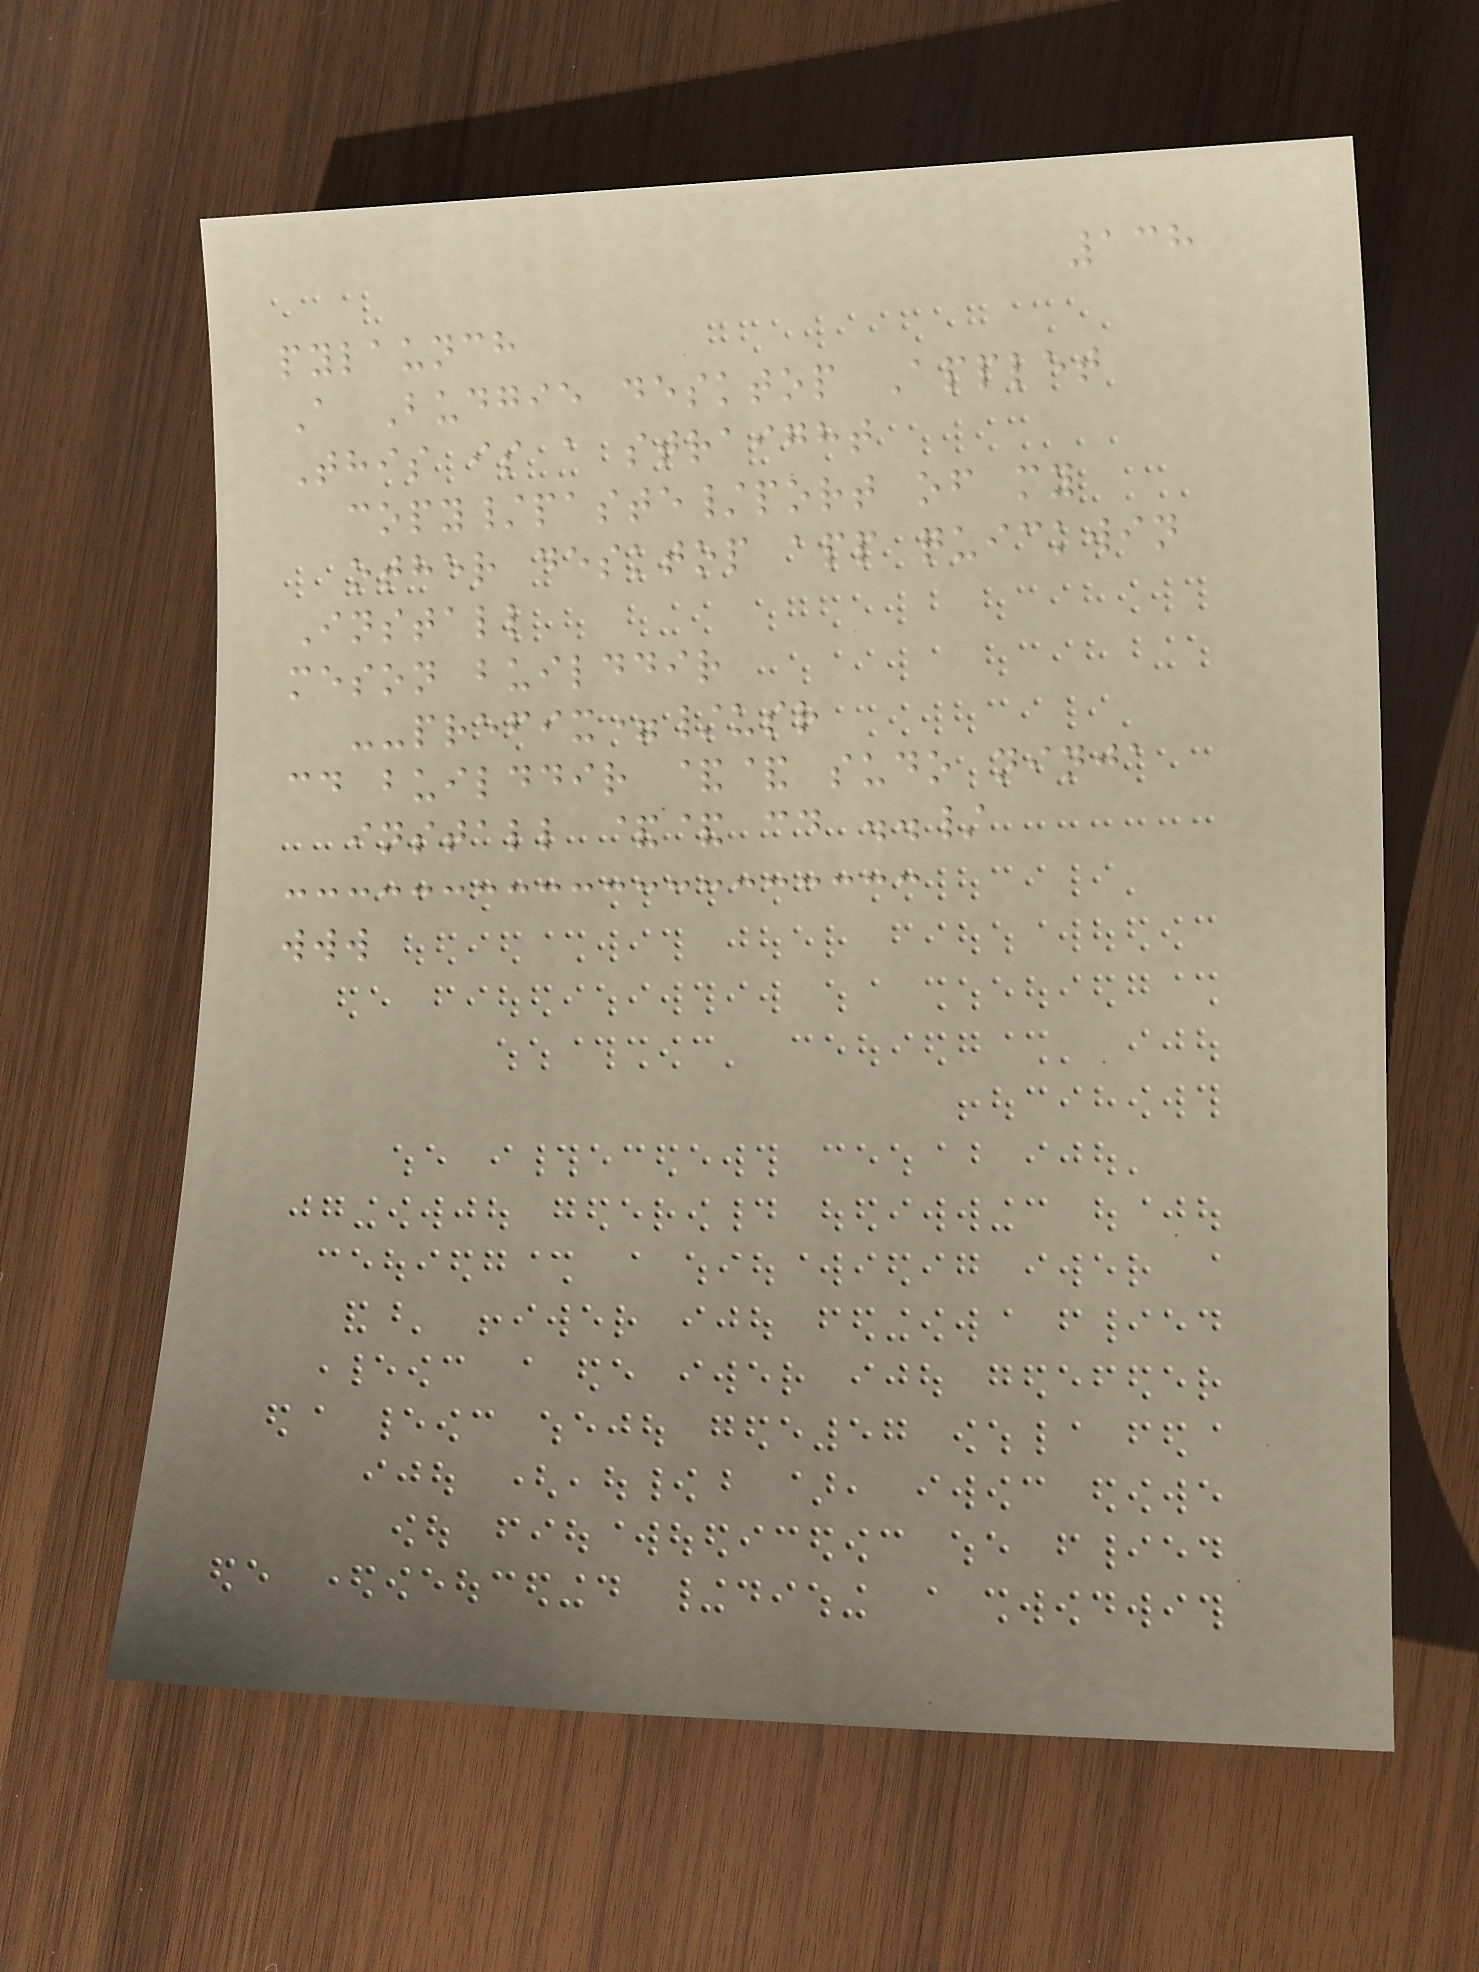138
pylaunch
A Budgie desktop Applet
This is a straight
copy/paste/port of my
other desktop app quickwin
Install
meson builddir
--prefix=/usr
cd builddir && sudo ninja
install && cd ../
www
